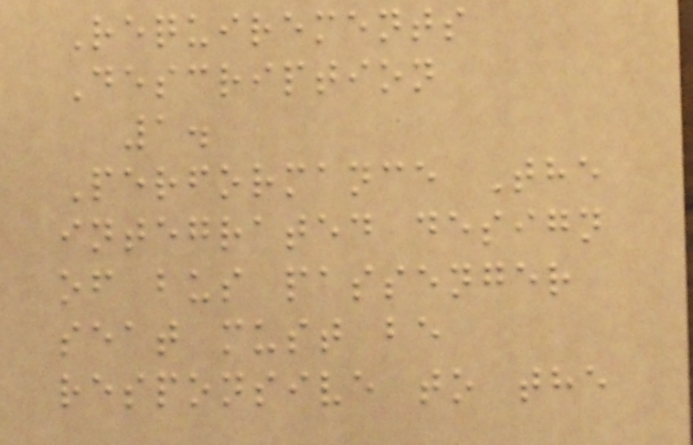Requirements
Description
1.
Performance The
integrated design
of bus passenger
seat must be
responsive to the
